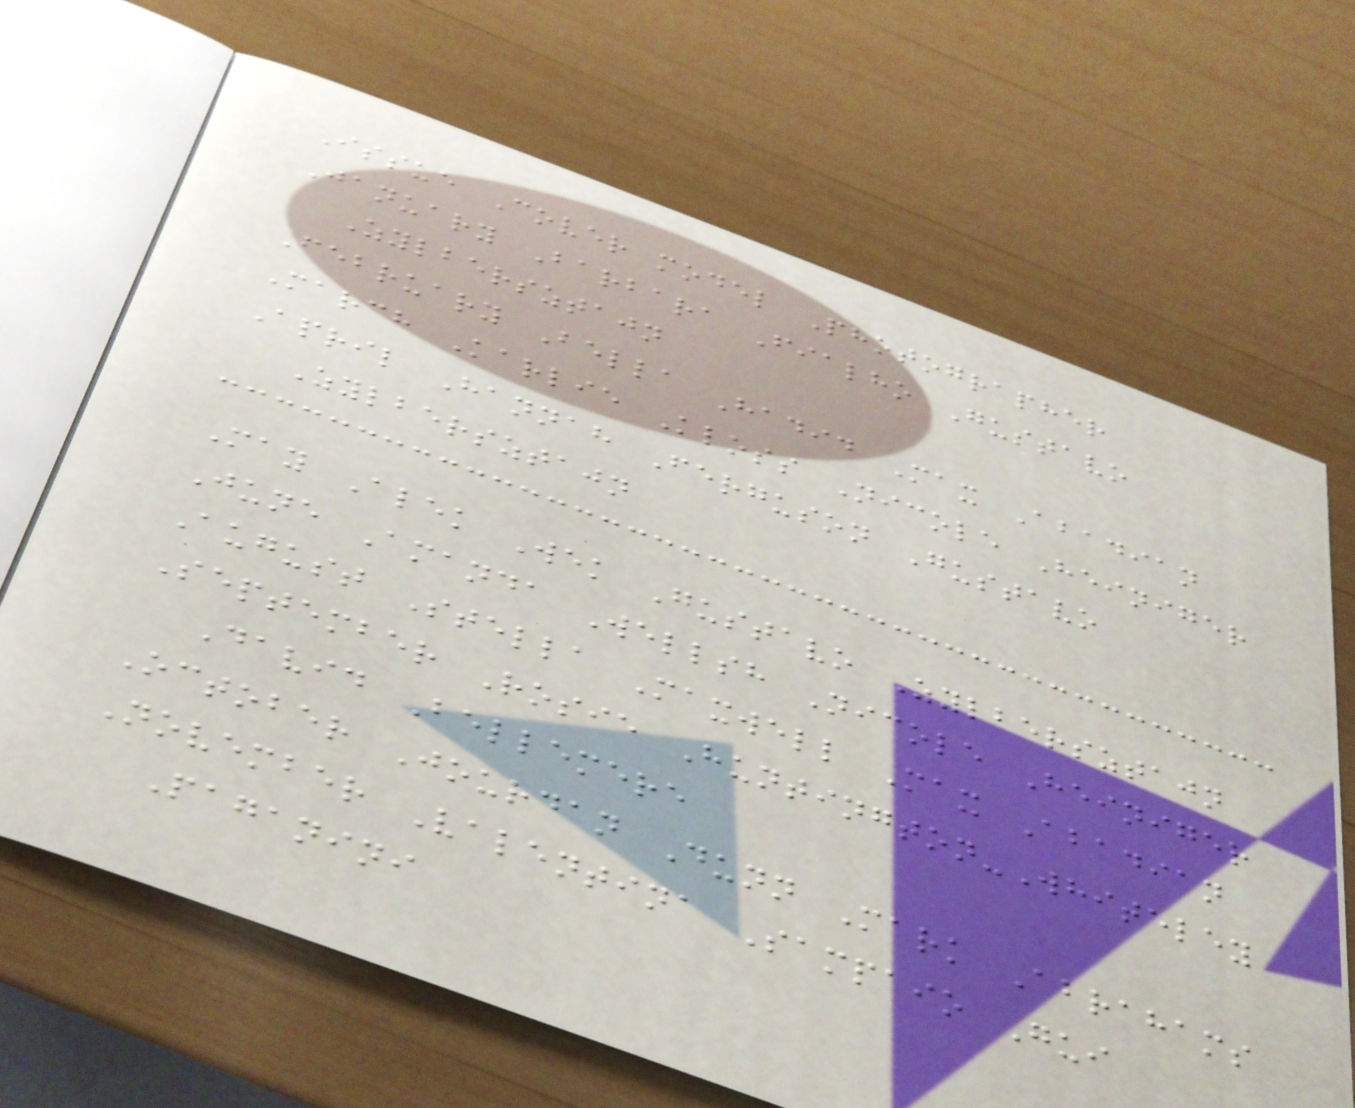Issue Cover model Photographer
January Barbara Fialho Gustavo
Zylbersztajn
February Bella Hadid Max Abadian
March Karlie Kloss Nicole Heiniger
April Hannah Ferguson Gustavo
Zylbersztajn
May Alek Wek Gustavo Zylbersztajn
June Amanda Wellsh Nicole Heiniger
August Stella Maxwell Max Abadian
September Rosie Huntington-Whiteley
David Bellemere
October Jourdan Dunn Mark Abrahams
November Valentina Sampaio Gui
Paganini
